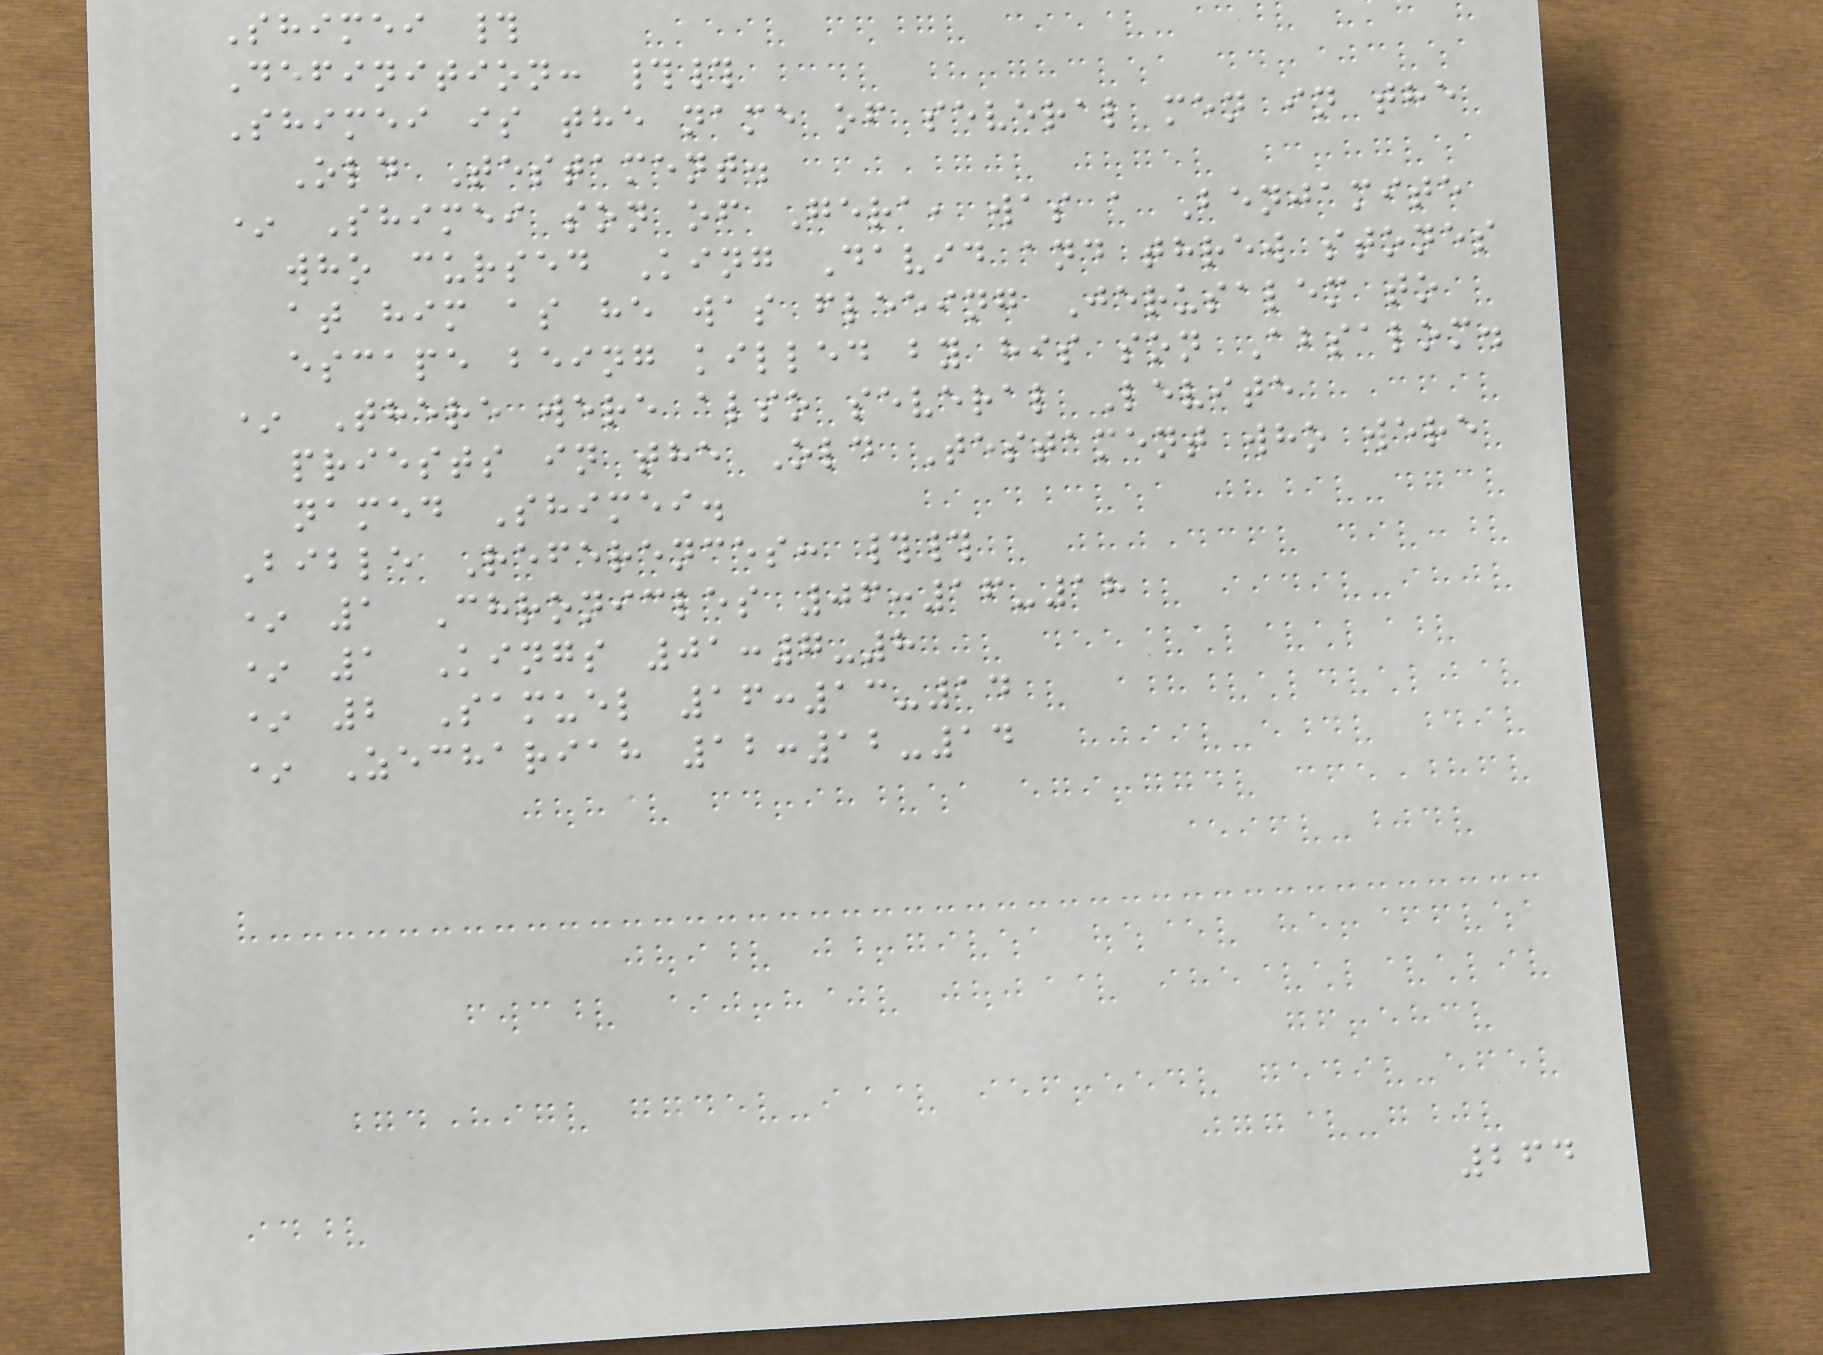Shimei #
Definition: ##
Shimei is the name of several men in the
Old Testament.
* Shimei son of Gera, was a Benjamite
who cursed King David and threw stones
at him as he was fleeing Jerusalem to
escape being killed by his son Absalom.
* There were also several Levite
priests in the Old Testament who were
named Shimei.
Bible References: ##
* 1 Chronicles 06:16-18
* 1 Kings 01:7-8
* 2 Samuel 16:13-14
* Zechariah 12:12-14
264
